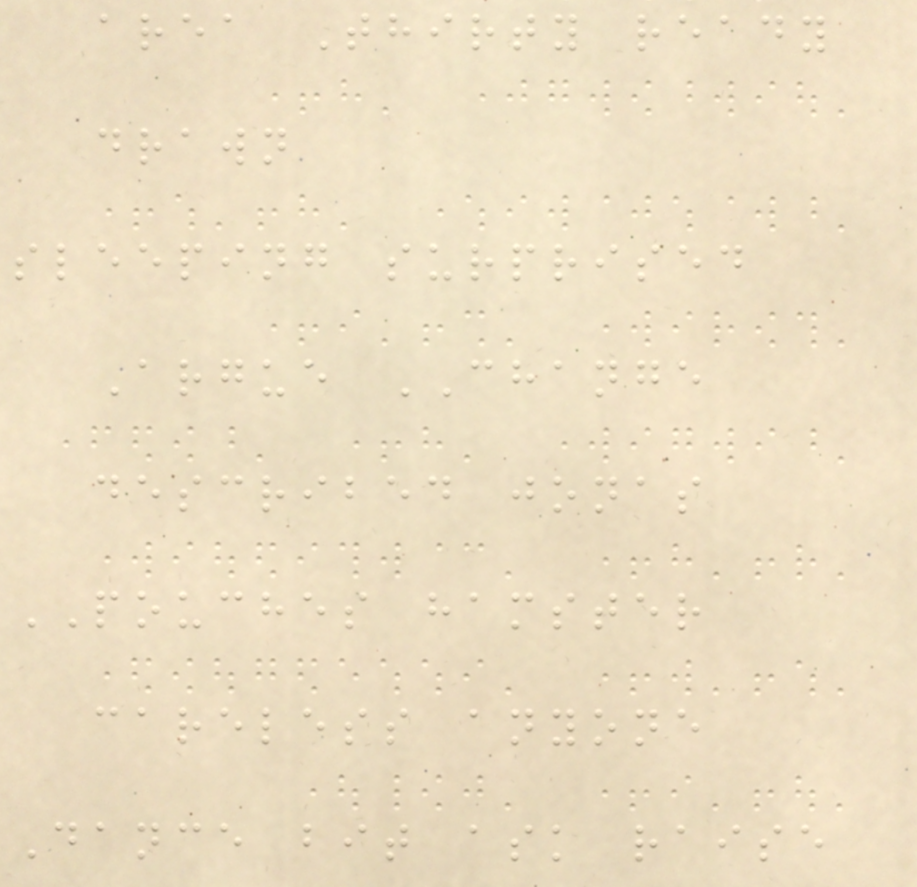area Thirty ready
drawn
sleeping surprised
Argue CHANGE
described jonas
POUCHES hamster
careless anyone
Dance bit ask raise
